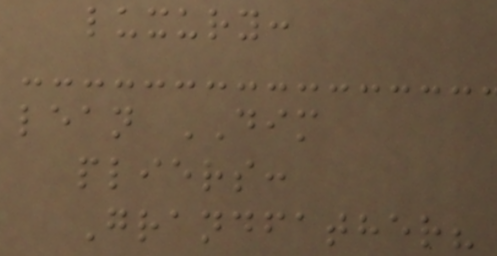luxury:
lean DIM
pliers:
Grandfather?
